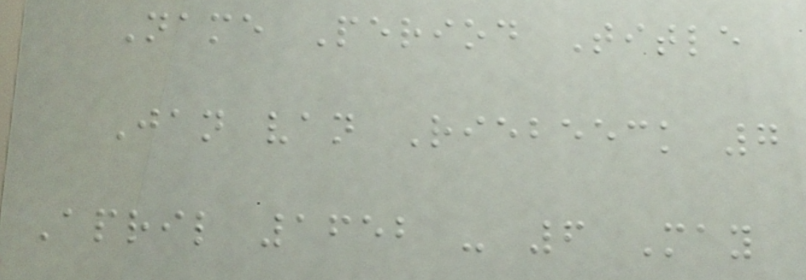Name Period Title
Jan van Riebeeck 7
April 1652 - 6 May
